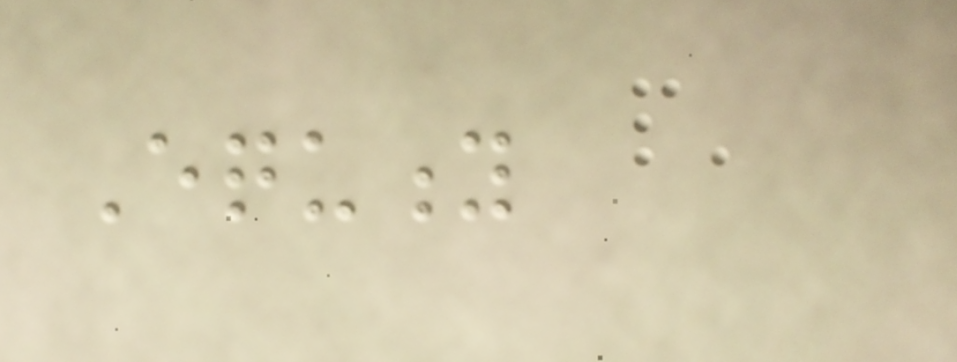Equity
